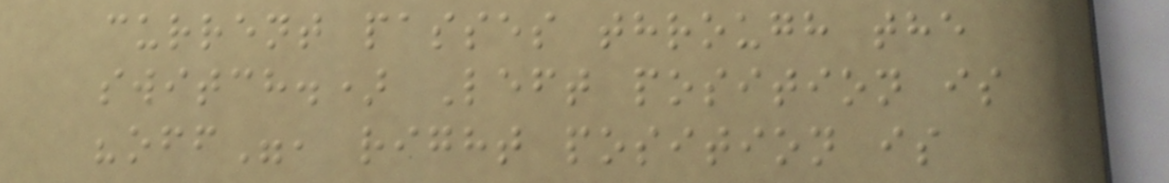current passes through the
switch.) Left position is
"off", right position is
